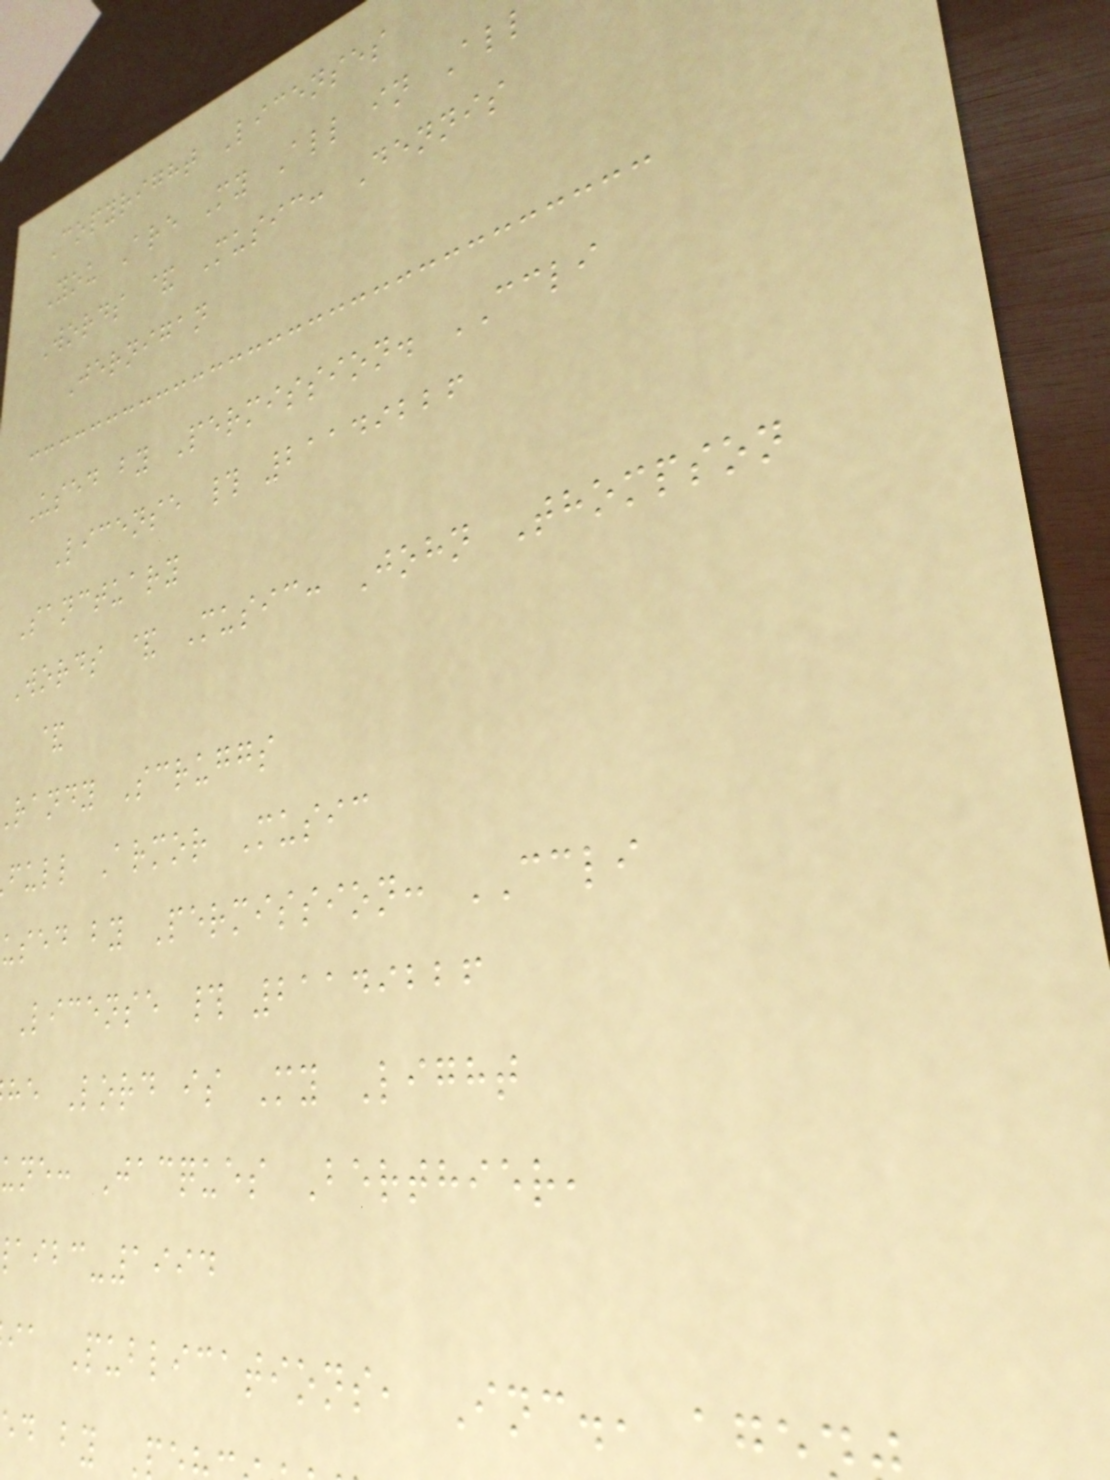Copyright Licenses
You Are My All in All
Words & Music: Dennis
Jernigan
Used by Permission. CCLI
License # 21149226
Sanctuary
Words & Music: John Thompson
&
randy Scruggs
full Armor Music
used by Permission: CCLI
License # 21149226
he Lord is My Light
une: Jacques Berthier,
-1994
ia Publications, Inc., ag
